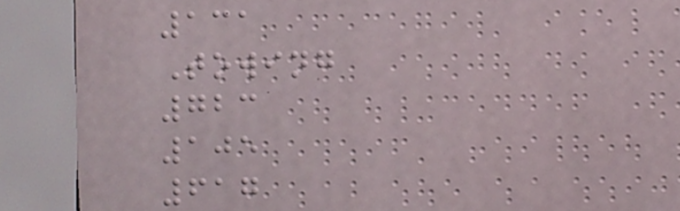131
Towing
723
105
617
